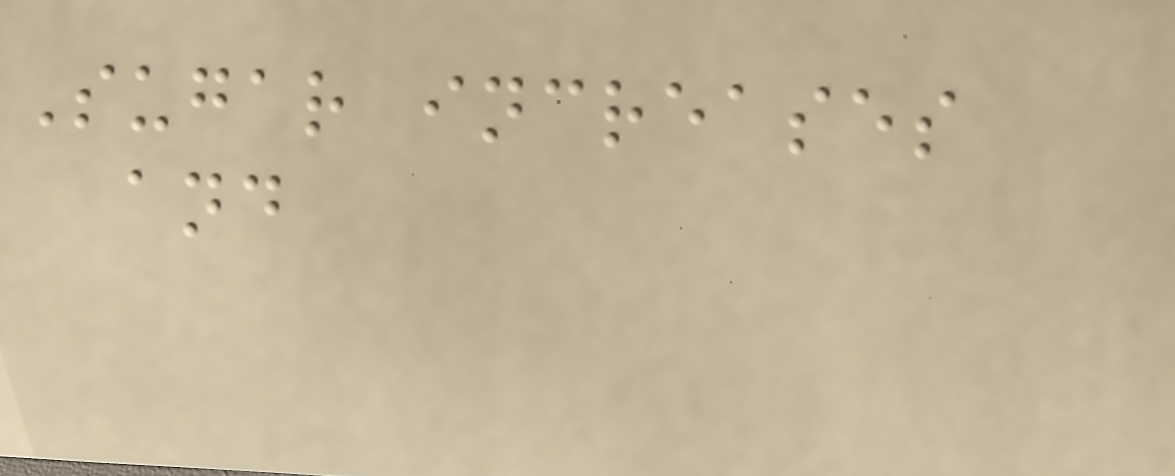Sugar increases
and
